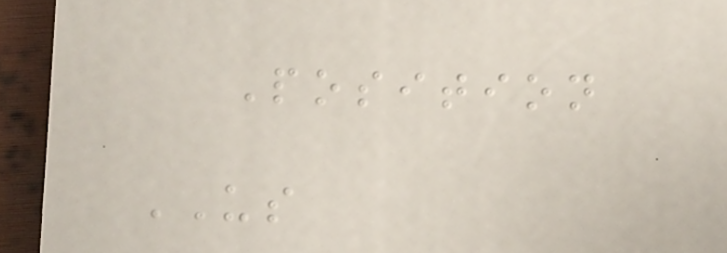Position
US
